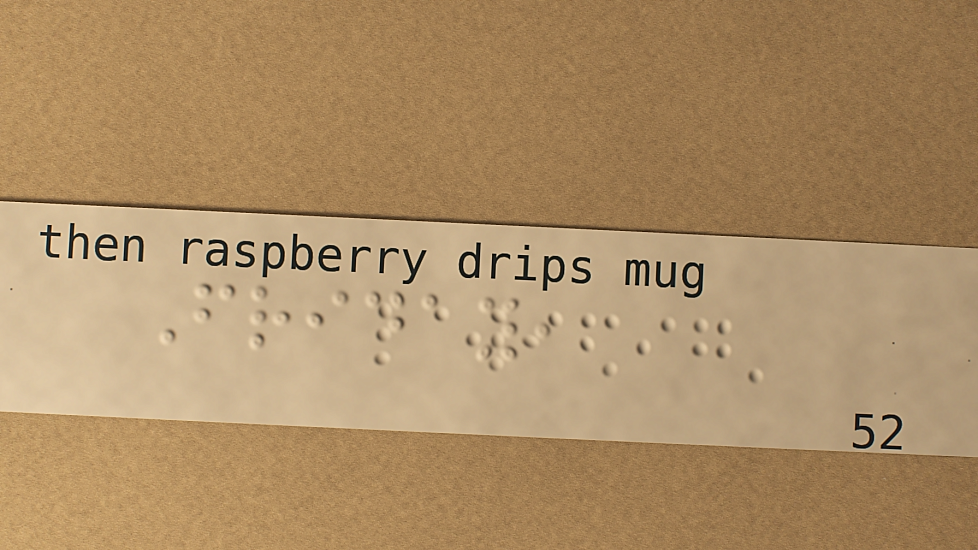Friday,
